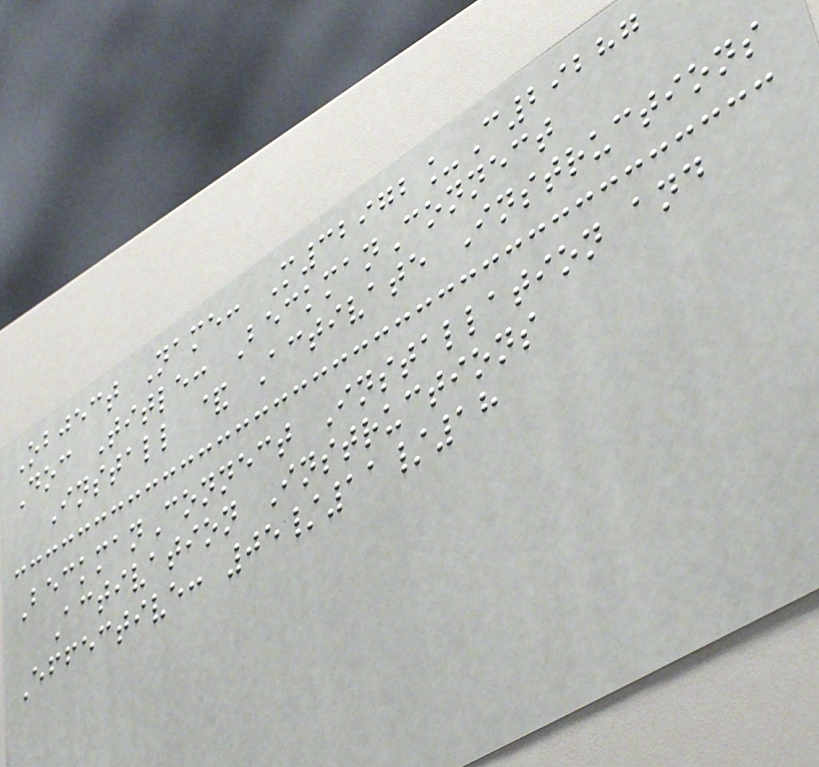Object Name: M32972_C29287
Doc Title: BeckmanConnect
Install & Activate Instructions
BeckmanConnect Installation and
Activation Instructions
Effective: 05/11/18
